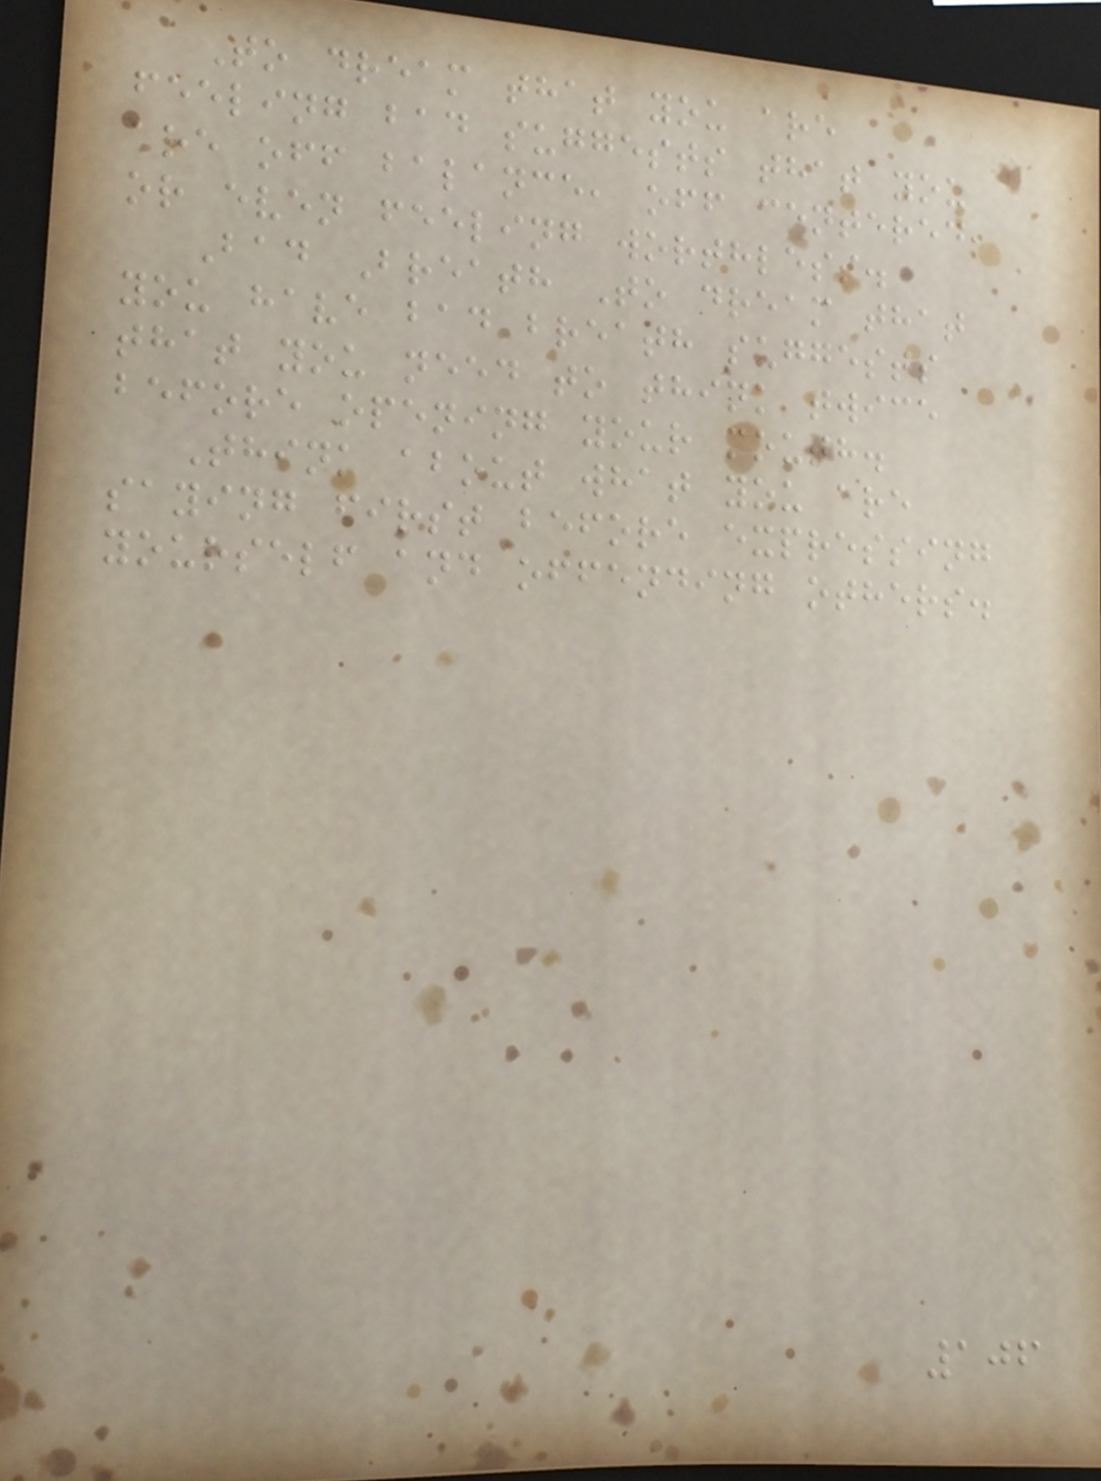To dream that you are
feeling bad suggests that you
are off balance, off centered,
or even feeling worthless.
Bad Breath To dream that
you have bad breath suggests
that you need to think twice
before opening your mouth.
Think about what you are
saying first before expressing
yourself and offending others.
106
